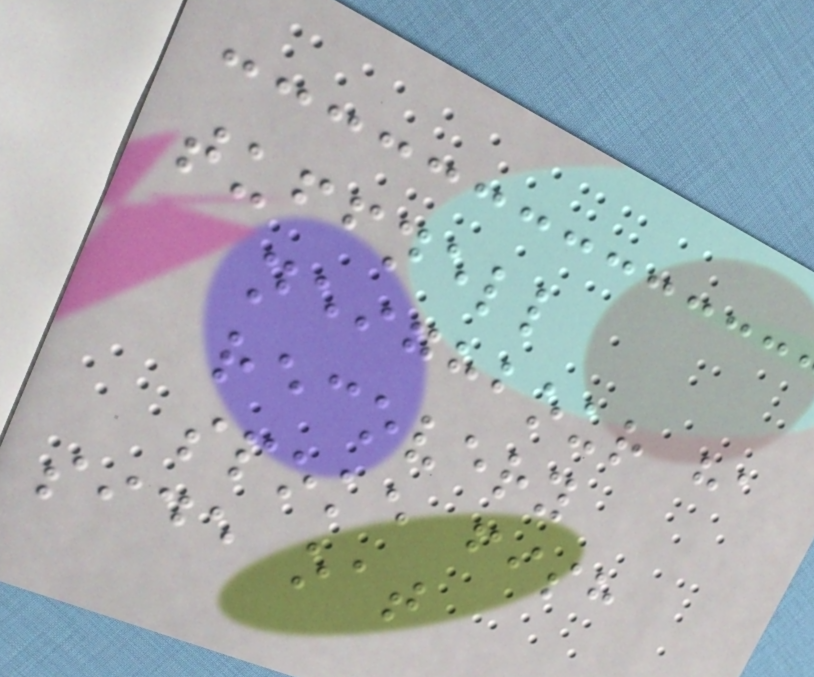tuffnell
neighbour ha
recovery
spoke fish
side oat
